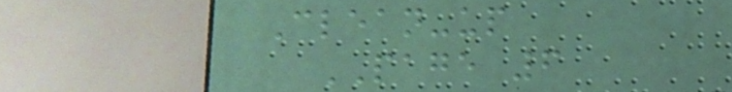Clean-up
PAGE 6
